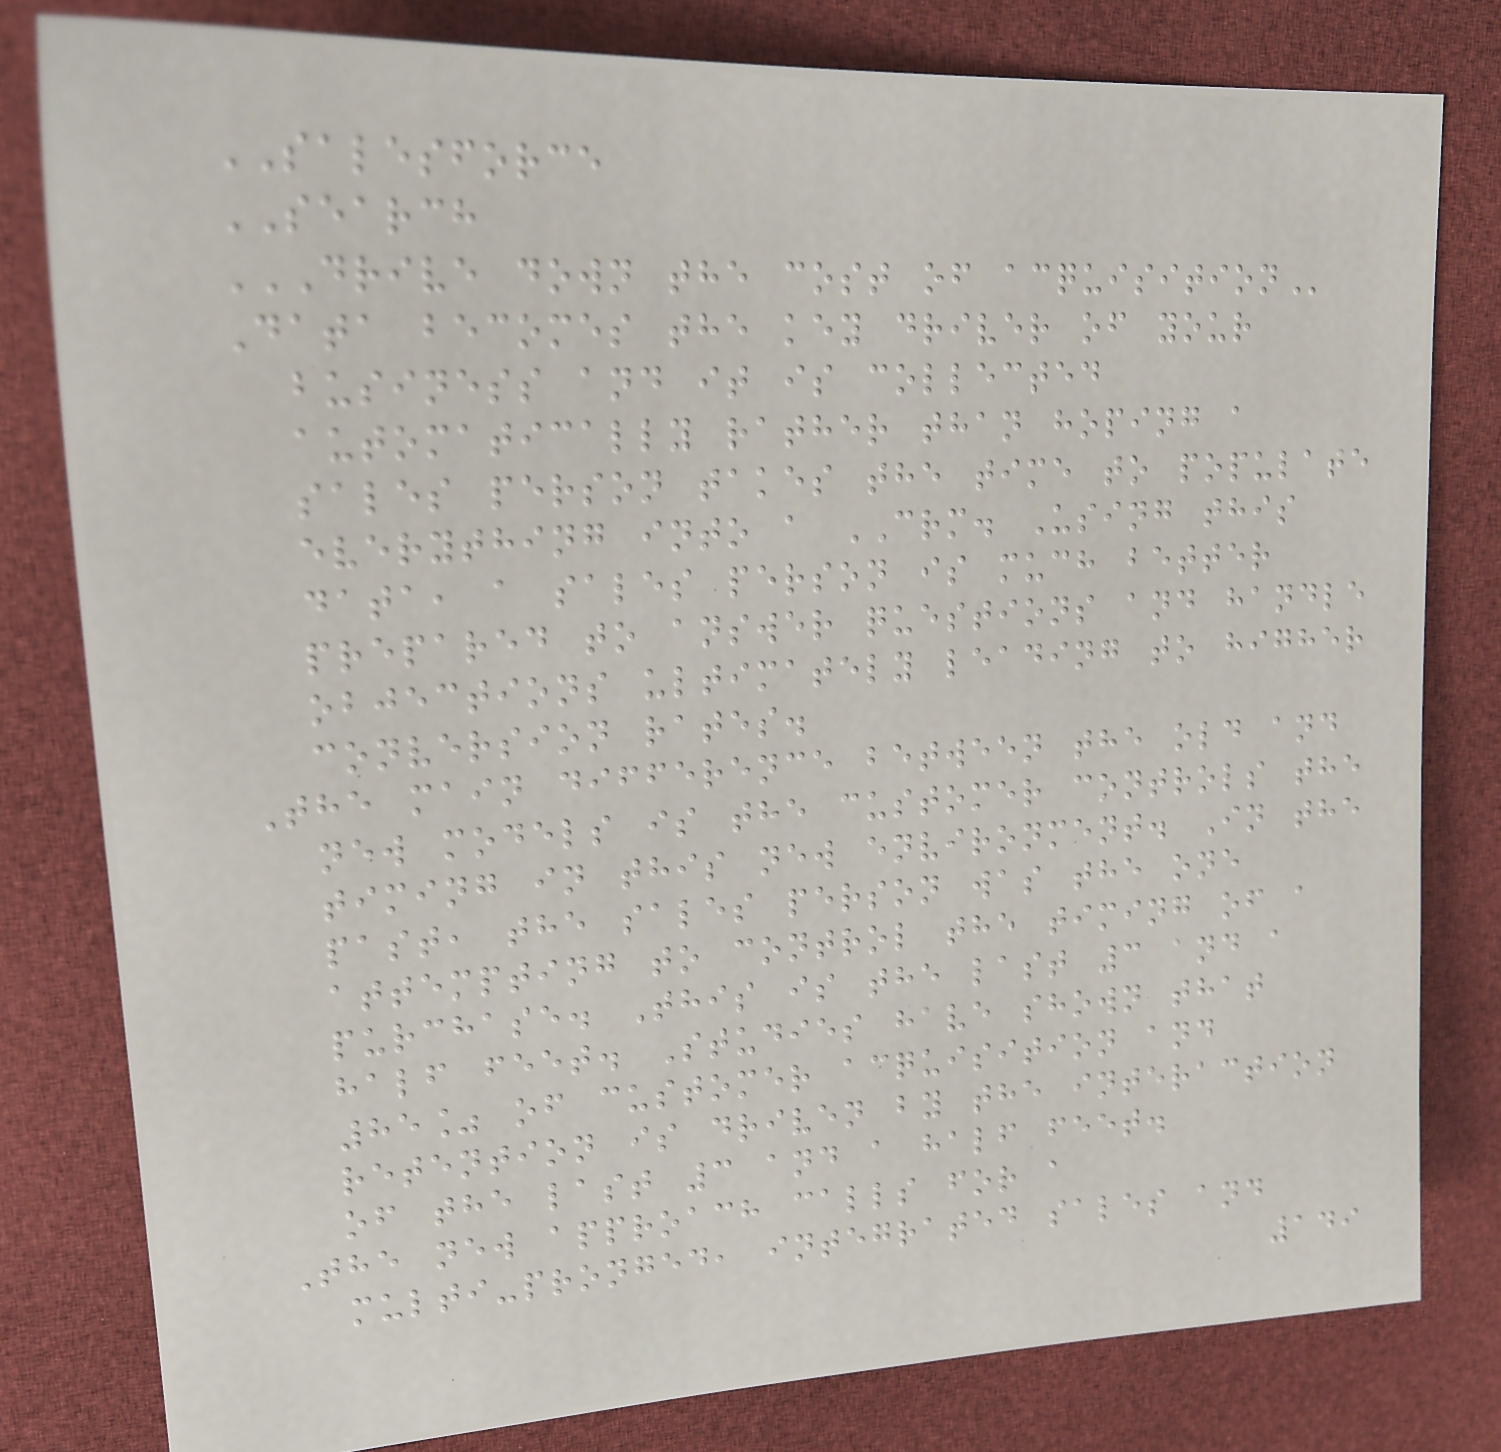SALESFORCE
SEARCH
DRIVE DOWN THE COST OF ACQUISITION
Data becomes the key driver of your
business and it is collected
automatically rather than hoping a
sales person takes the time to populate
everything into a CRM. Using this
data, a sales person is much better
prepared to answer questions and handle
objections ultimately leading to higher
conversion rates.
The main difference between the old and
new models is the customer controls the
timing in this new environment. In the
past, the sales person was the one
attempting to control the timing of a
purchase. This is the last 3 and a
half feet. Studies have shown that
85% of customer acquisition and
retention is driven by the interaction
of the last 3 and a half feet.
The new approach calls for a
multi-pronged, integrated sales and
149
